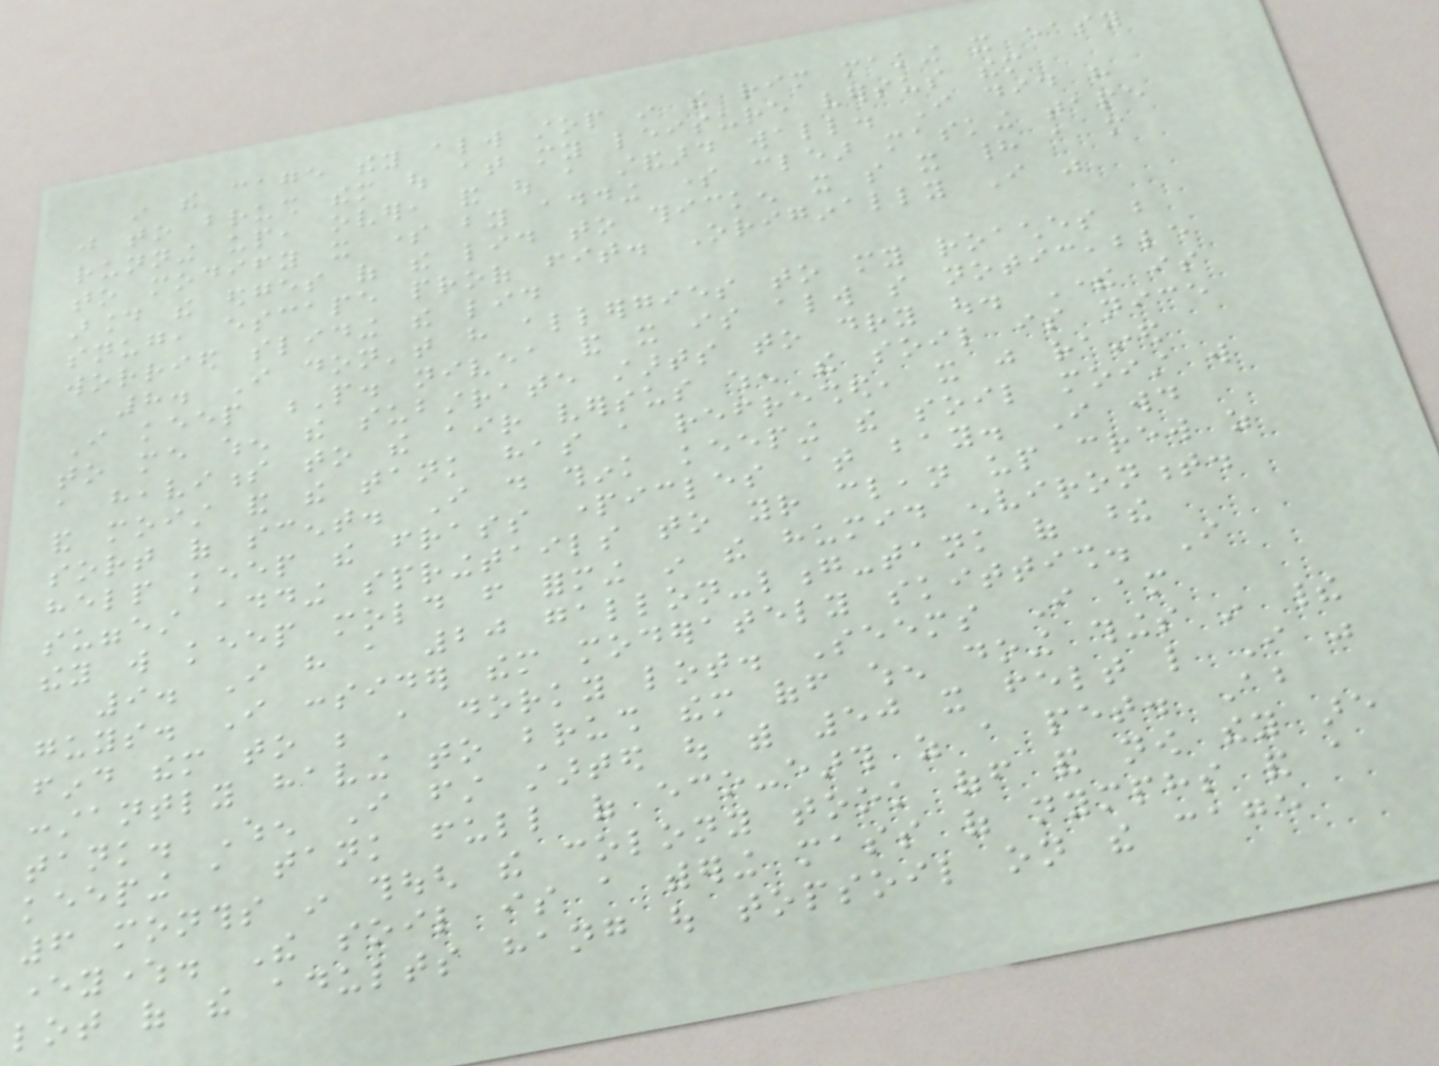in the cage they always stop in the rim making it easy
just to brush them out at my leisure versus them
running up, over, and out a standard wall. I did have
to modify it some by adding some clear masking tape
around the edges of the lid to thicken it so it had a more
snug, escape proof fit. Originally I was
worried sliding the lid
8. I don't have allergies to my roaches but
I keep P. nivea and it is always so noticeable
to me when the substrate starts to dry out. There is
a heaviness to the air versus when the soil is nice
and moist and the tank has a refreshed, it just rained
sort of scent. I do think keeping the soil moist will
help keep the frass particles at bay. I would
suggest adding springtails to your clean up crew as
they will keep mold from forming in the humid environment.
9. I have a 20 gallon-long-tank of these
guys. I consider them moderately skittish. I
find them to be a dorky lot. Seems I am
constantly having to brush them off when doing things in their
tank. When I first started out with 50 it felt like I was
keeping a tank full of eco-earth as a pet. About
6 months in though the colony took off and now they are
everywhere. The soil is a withering mass of nymphs and a
lot of the adults hang out topsoil on the cage
